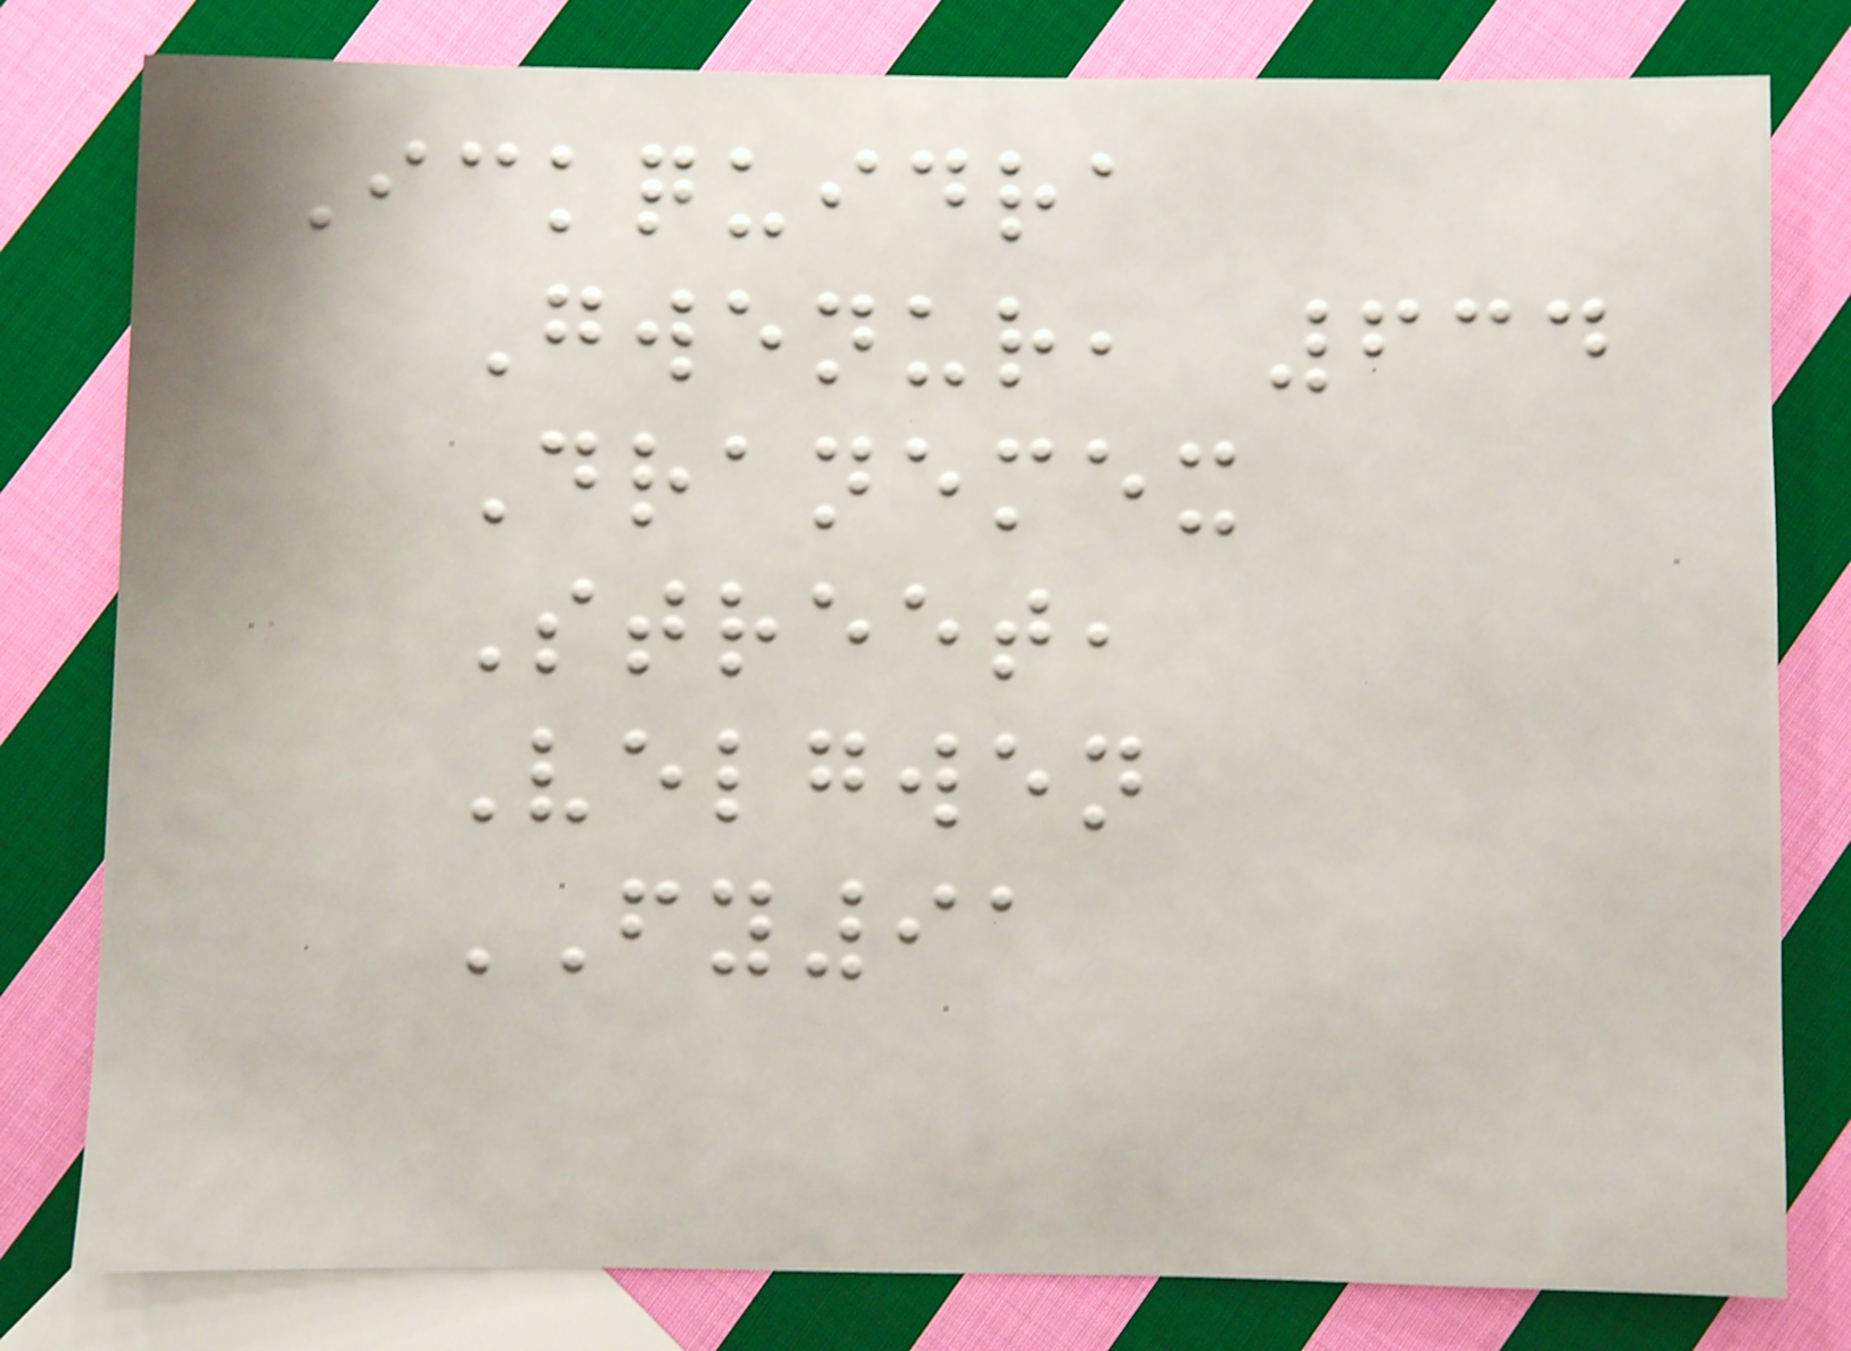Ickquidra
Gwenur, 634
Dranemex
Street,
Velgwen
FY91
